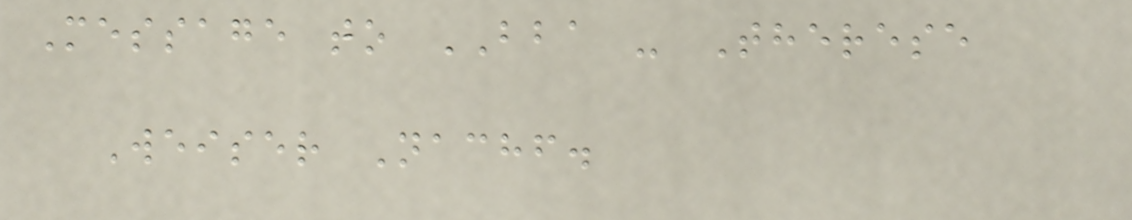Message to BBA - Therese
Weiser Nachf.
